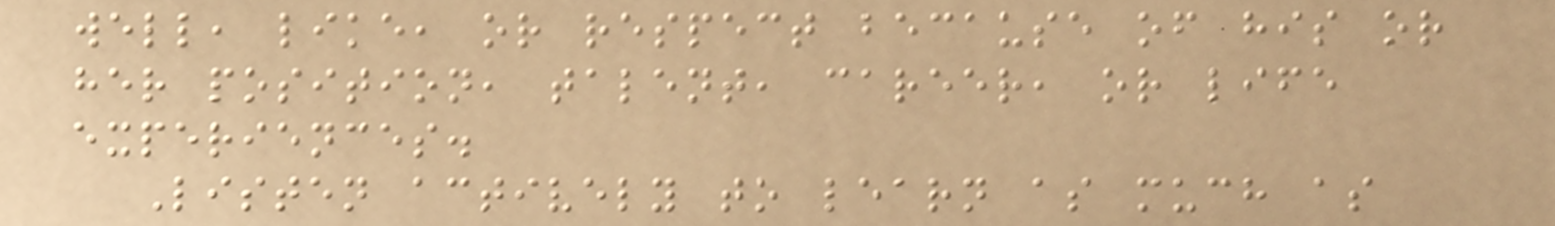well, like, or respect because of his or
her position, talent, career, or life
experiences.
Listen actively to learn as much as
